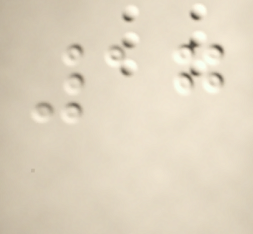17
